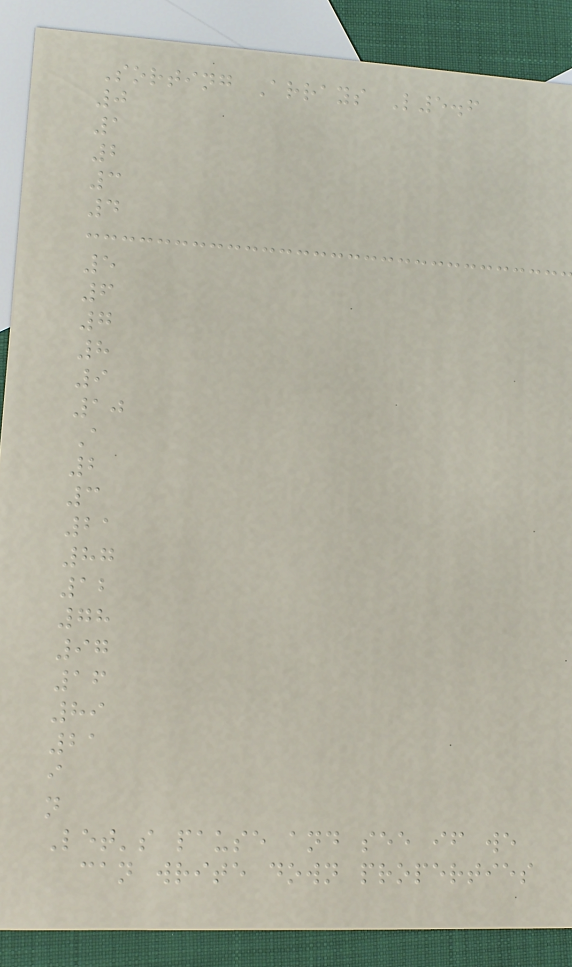Sorting Arrays L5.6
0
1
2
3
4
5
6
7
8
9
10
A
2
3
21
87
12
78
97
16
89
21
i
n
Let's pause and see if we
can write down properties
